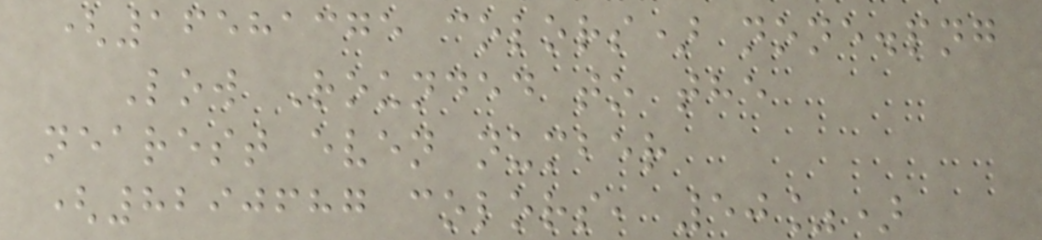(16581375 colors) none.png
Low Rounded to the
nearest even number
(8290687 colors, 50%)
